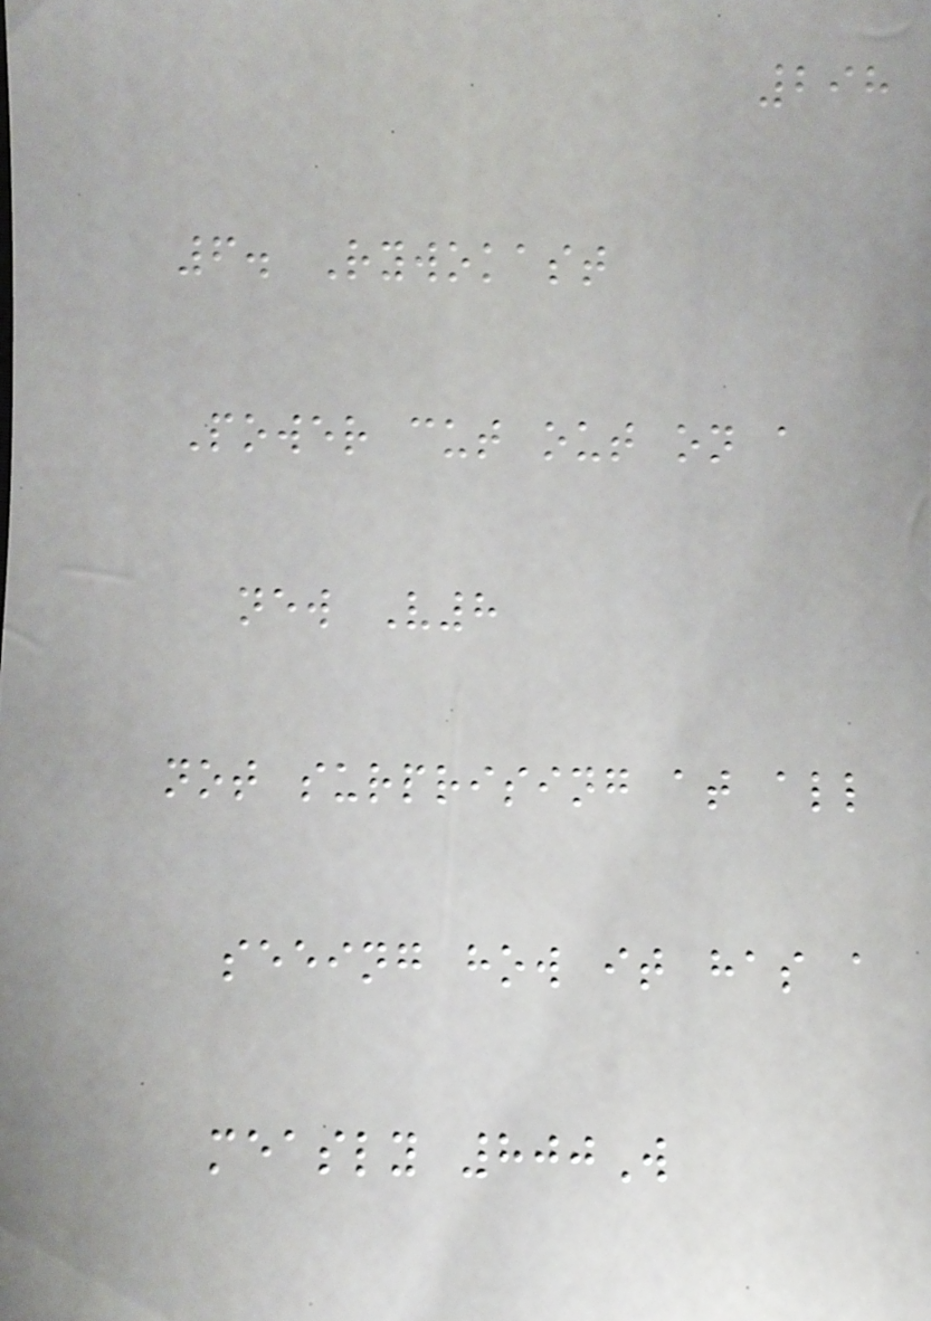298
6. Rywokast
Power cut out on a
new V8
not surprising at all
seeing how it has a
measly 800W
